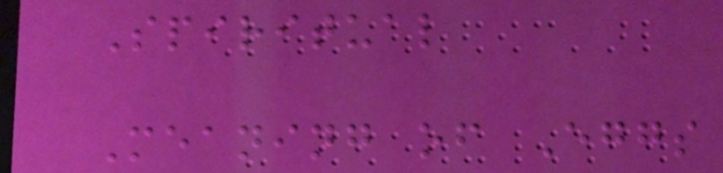Spiritual
Meaning of Eggs
